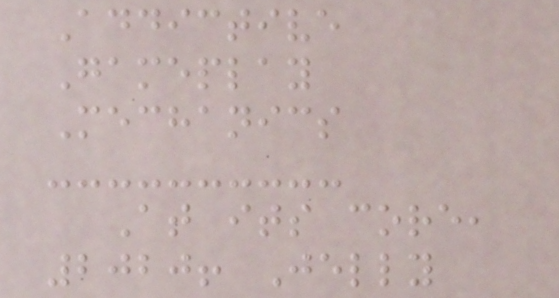Addictive
Gameplay
Mechanics
At its core,
2020! Jelly
